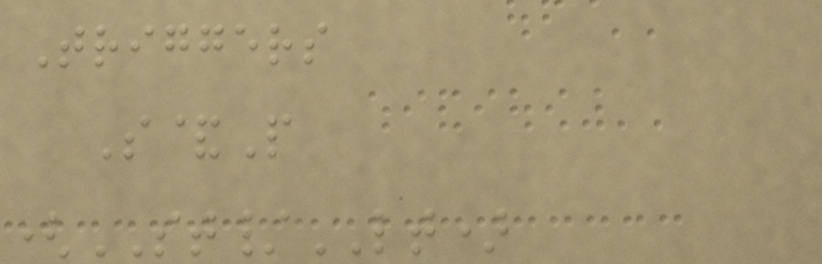Triggers
S&P
(ST/LT)
